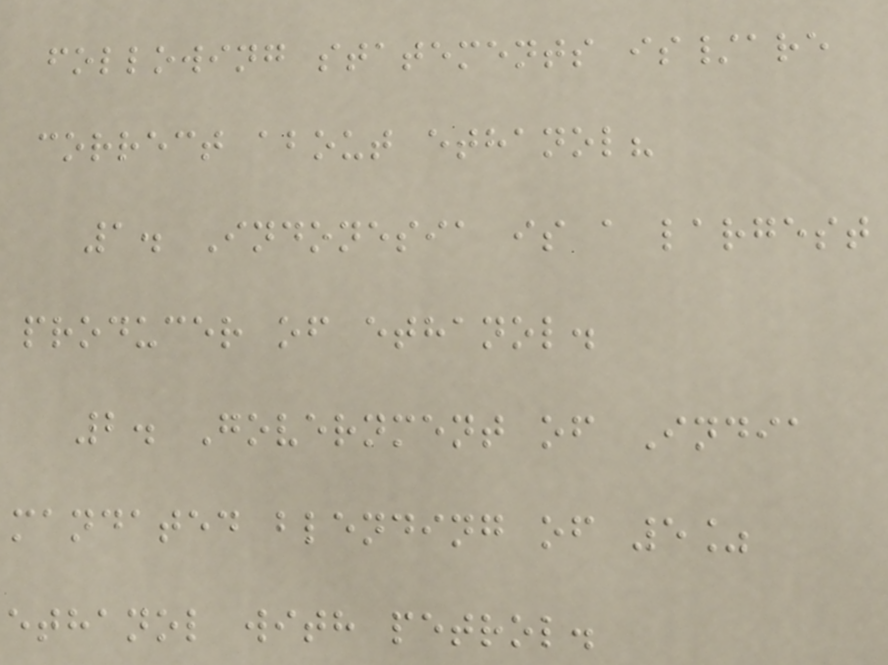following statements is/are
correct about ethanol?
1. Indonesia is a largest
producer of ethanol.
2. Government of India
mandated blending of 5%
ethanol with petrol.
